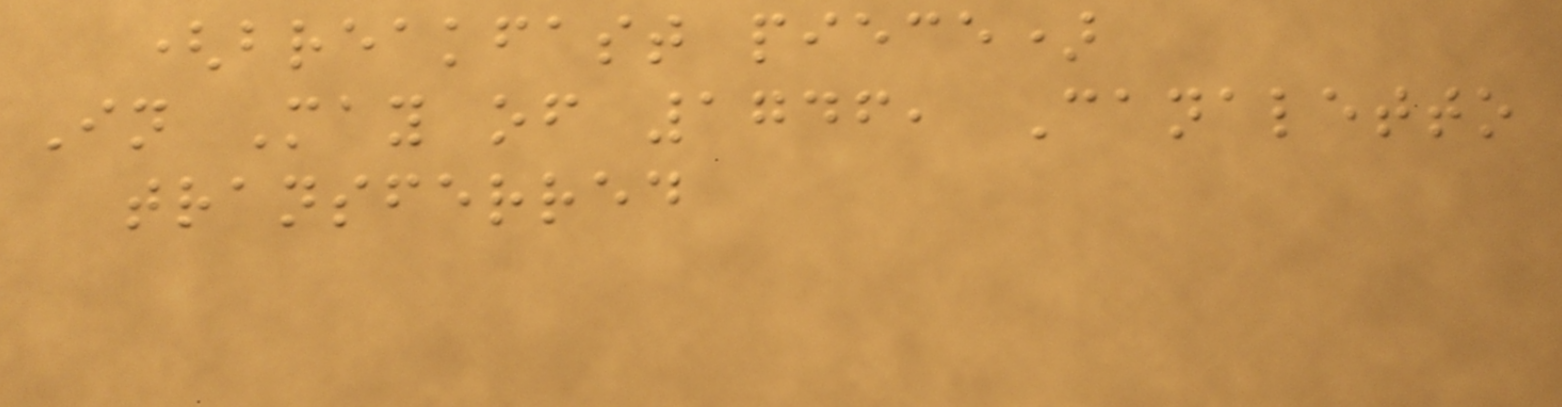(breakfast piece)
In May of 1746, Canaletto
transferred
